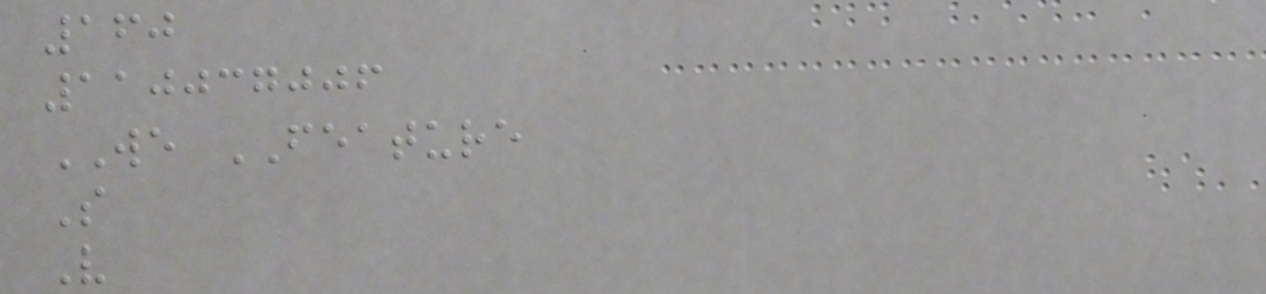160
110037006
WE FEATURE
S
V
